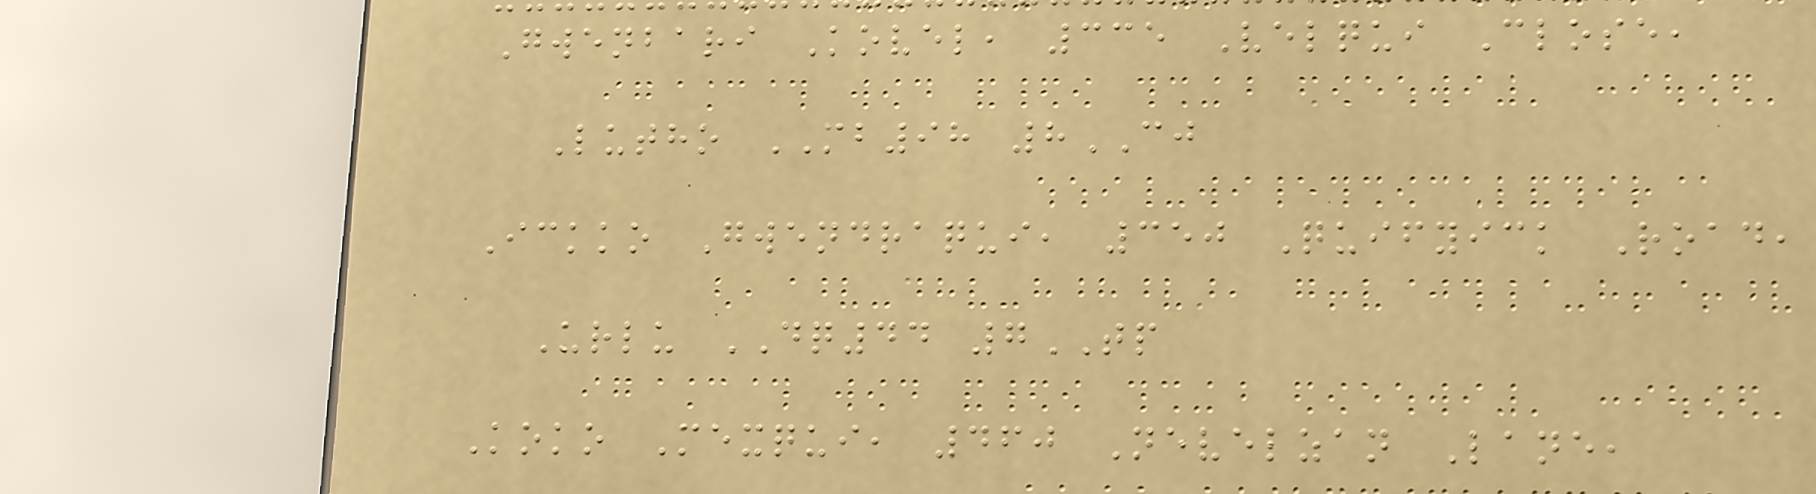Gwenbari Kovel, 335 Velqui Close,
Lutho MB98 8CJ
Ickko Gwendraqui, 350 Quifyick Road,
Urlu DQ44 7TP
Koko Mexqui, 460 Nevelzan Lane,
